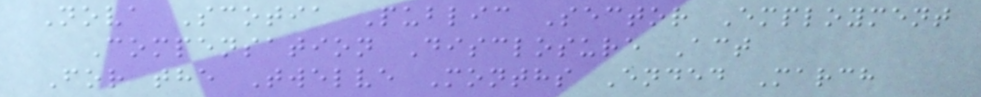Nova Scotia Public Sector Employment
Compensation Disclosure Act
For the Twelve Months Ended March
